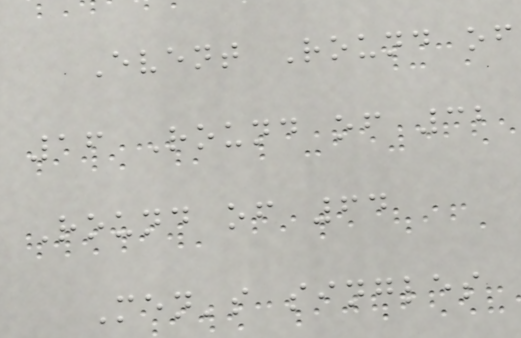Event Round of
16 Round of 32
Round of 64
Men's singles
